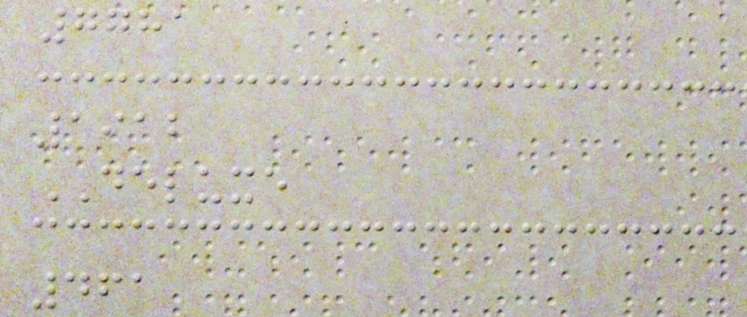7781
1912
DELUXE
461
